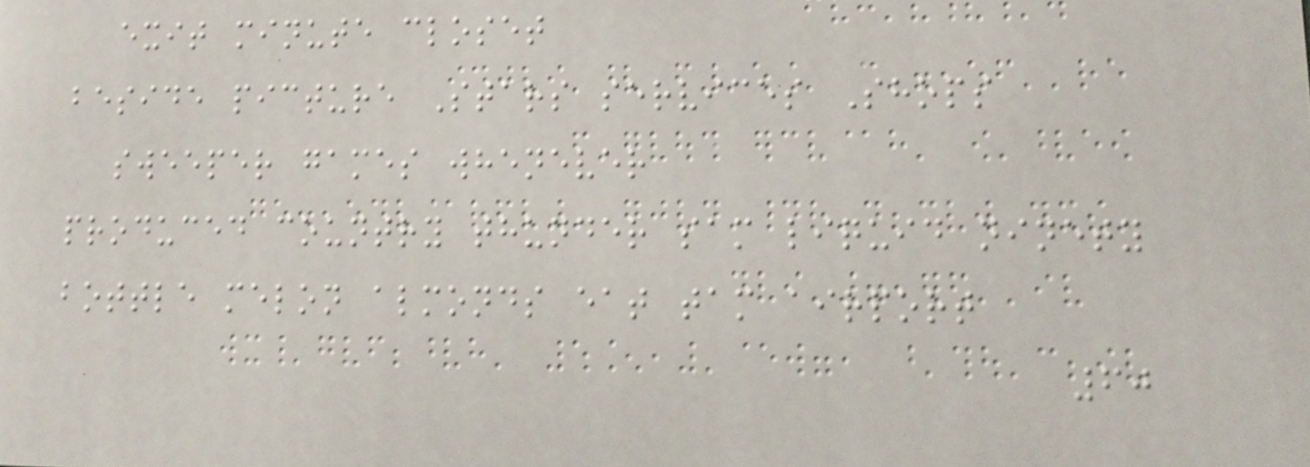exit minute closet
beside picture Stars services Shops
sweeper games whenever
produced country thunder sam liquid ninety
bottle melon almonds eat tam airport
60
